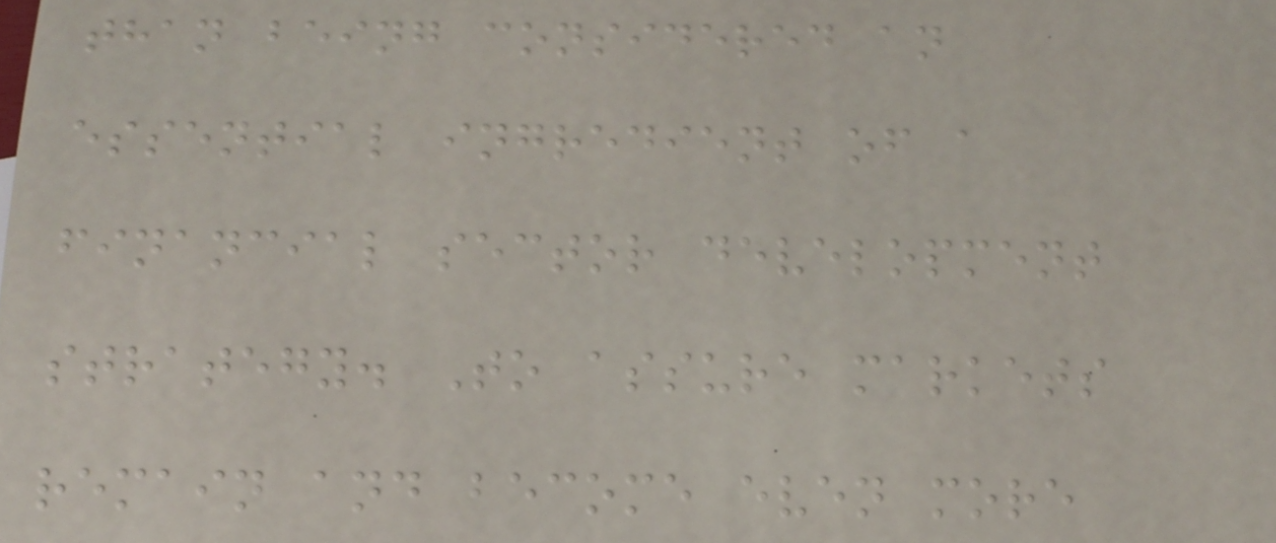than being considered an
essential ingredient of a
financial sector development
strategy. To assure markets
remain and become even more
